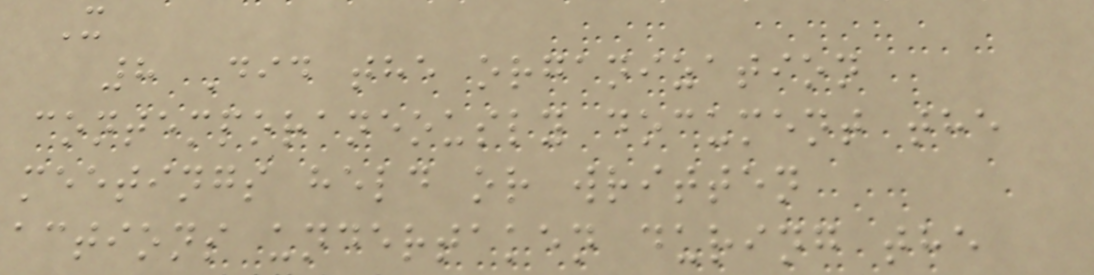X
8 Did the organization
contemporaneously document the
meetings held or written
actions undertaken during the
